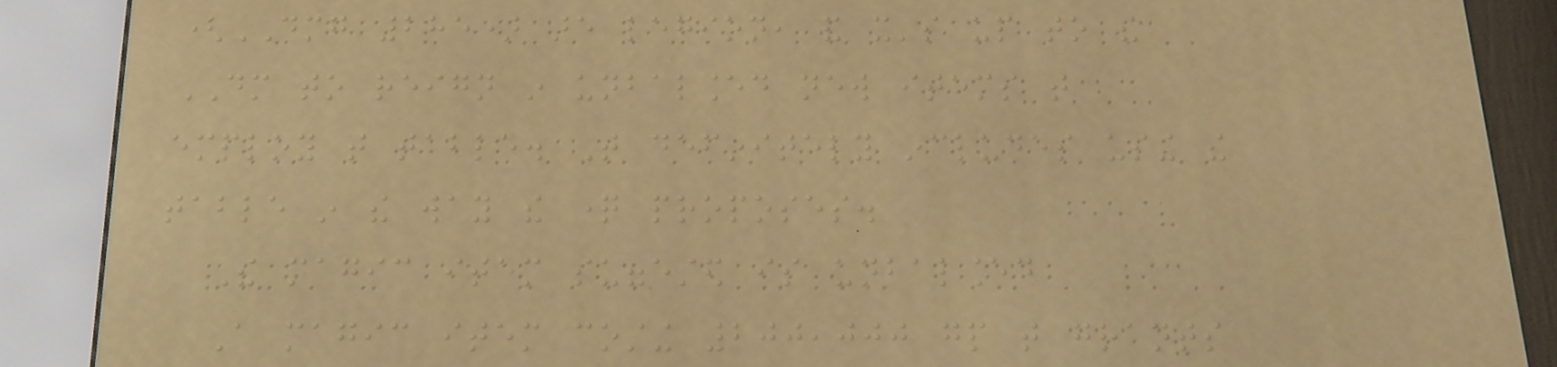(DMG 285) are legion, and it's up to the
DM to reign in unbalanced new items that
employ that table. That definitely includes using the
table in the way the question proposes.
The magic item suggested is unbalanced
A magic item costing 200,000 gp that grants
